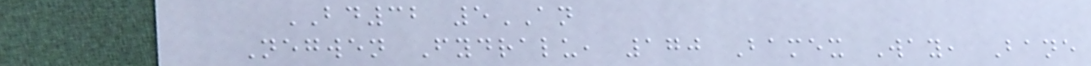BD32 5AN
Negwen Fydralu, 170 Bamex Way, Bane
